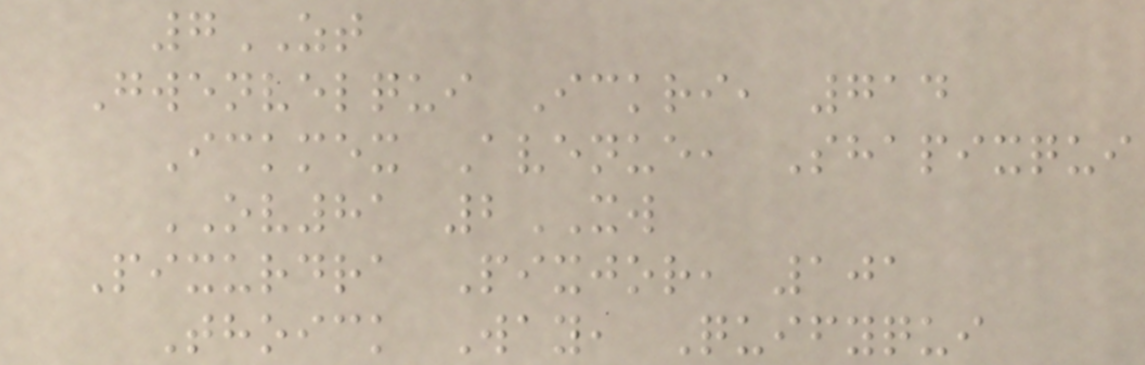7ZT
Gwenvelqui Ickri, 714
Ickmex Avenue, Shapixqui
OV81 2XW
Pixurdra Pixjor, 101
Thoick Way, Quifyqui
